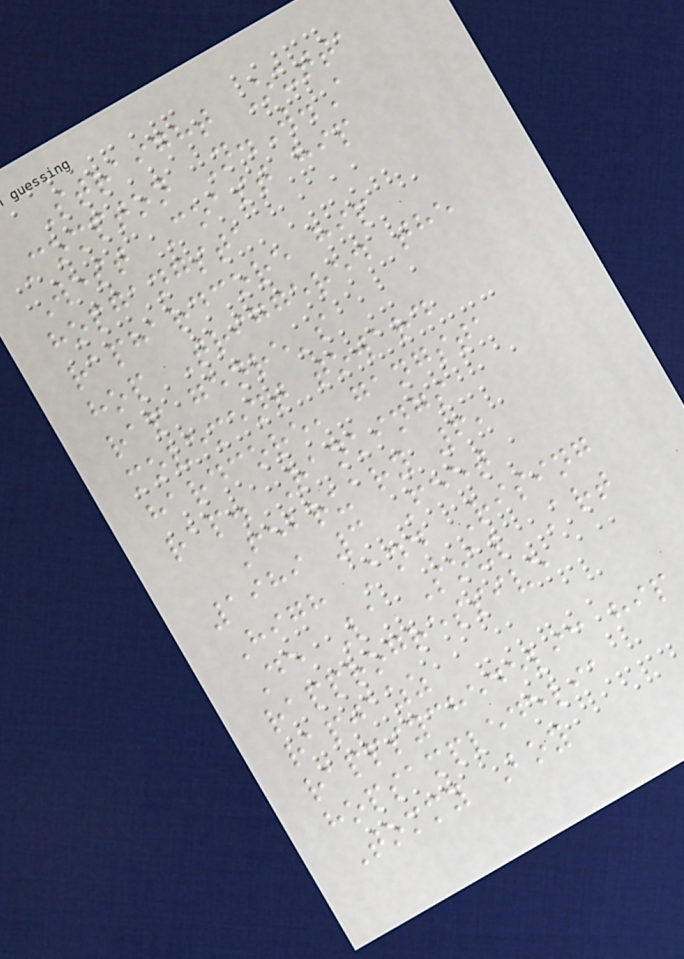Straight Outta
Compton N.W.A
West Coast hip
hopgangsta
raphardcore hip
hop Triggered the
rap genre's
movement toward
hardcore, gangsta
rap. Rankings
February 6,
1989 3 Feet
High And Rising
De La Soul Art
rapprogressive
rapjazz
rappsychedelic hip
hopsampledelia
Tommy Boy
